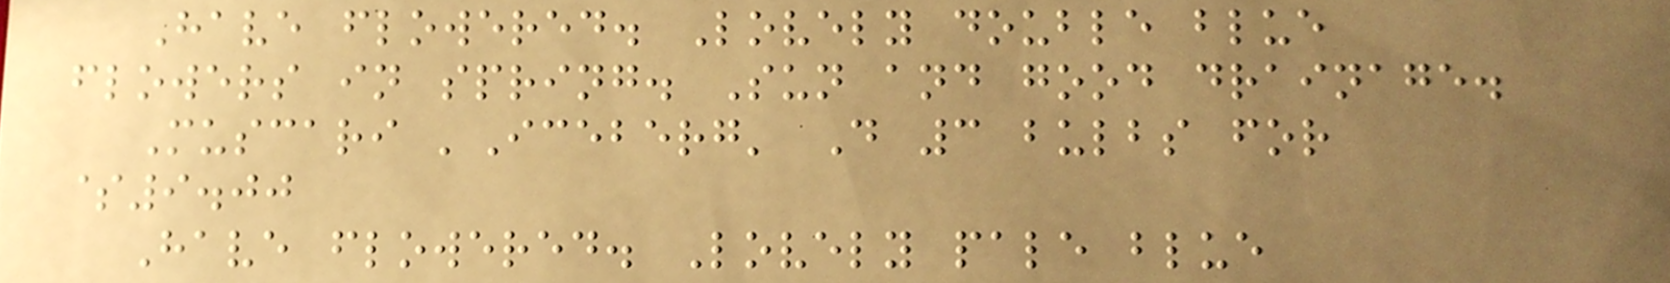Have flowered. Lovely double blue
flowers in spring. Sun and good drainage.
Muscari 'Iceberg' D 3 bulbs for
$9.00
Have flowered. Lovely pale blue
